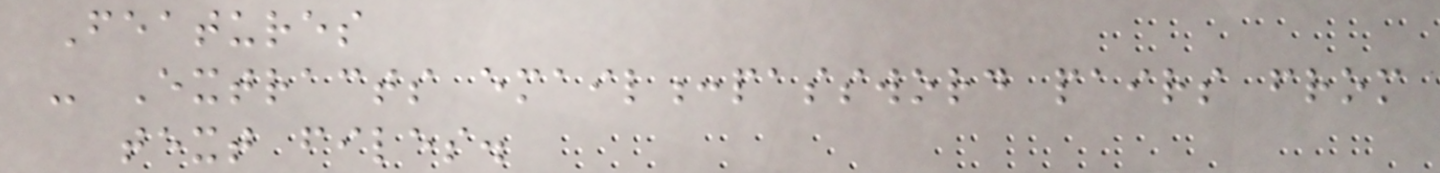Features
- Extracts email:password pairs from
text files.
